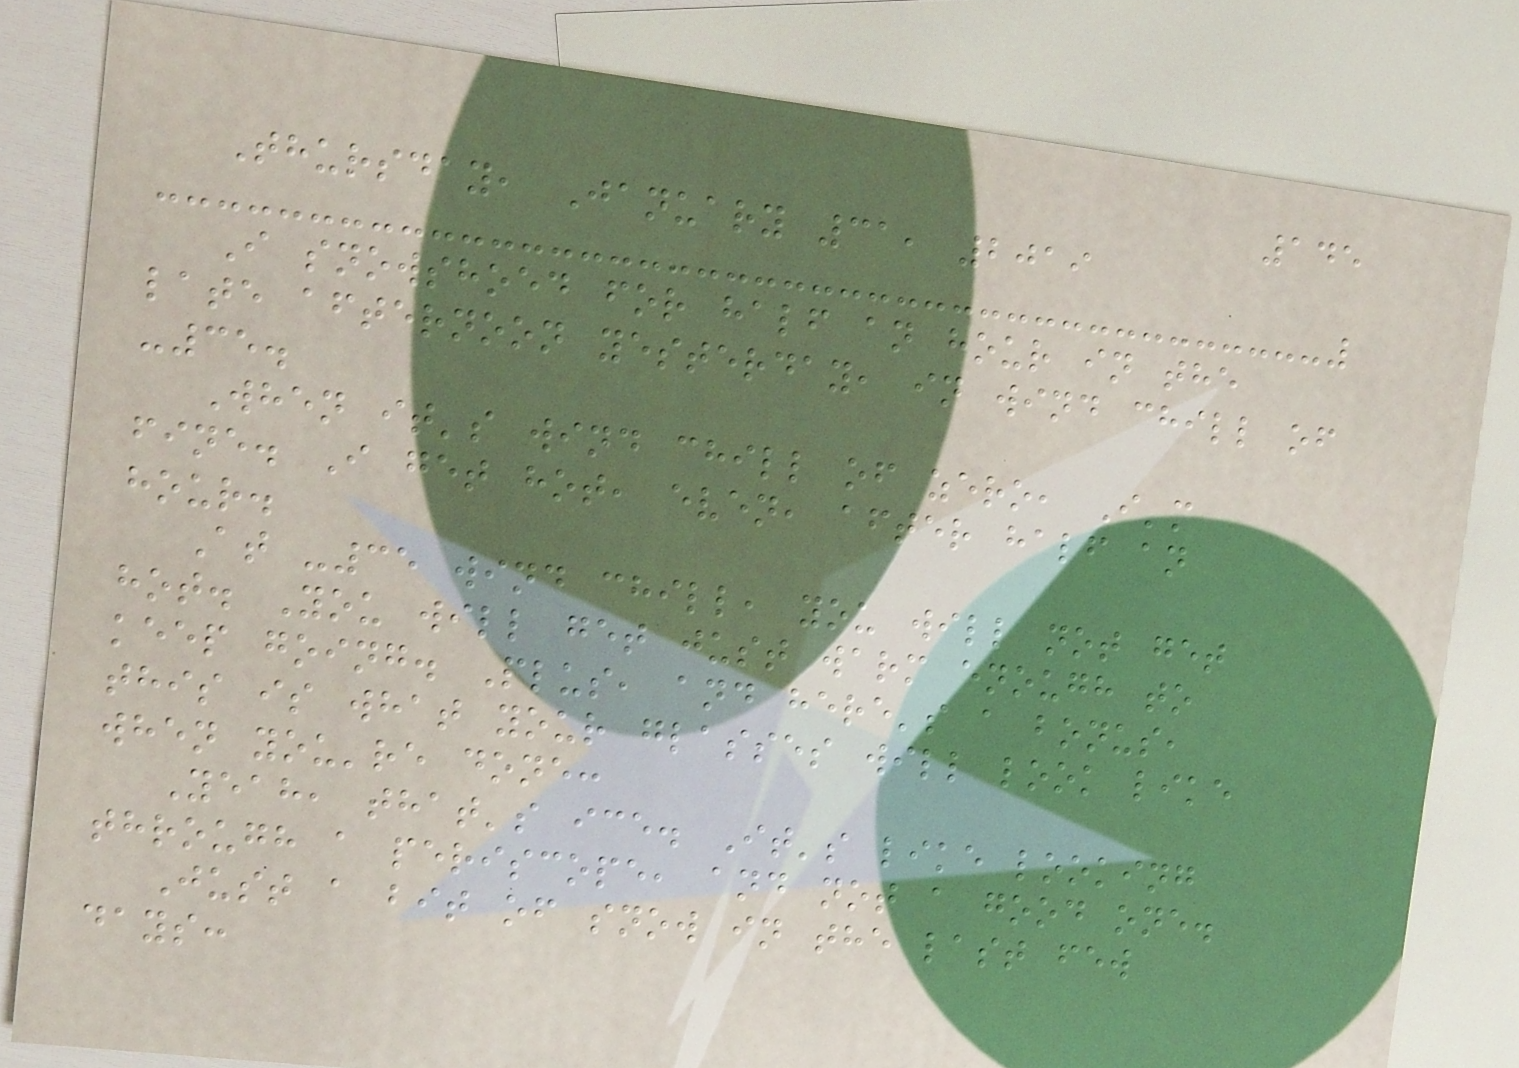145
Thursday, January 31, 2019
I snowshoed for half an hour in the
late afternoon yesterday, in wind chill of
-35.
When it's wind chill of zero, I'm
fine. I get hot, even, after half an
hour.
At -35 wind chill, you will not get
hot. You will get just warm enough to
keep going. Plus, and here's a bonus,
this is what your glasses will look like
when you're done:
Yeah, that's ice. It's like looking
through a periscope, and not a good one.
Just a bit of snow in the last few
days:
